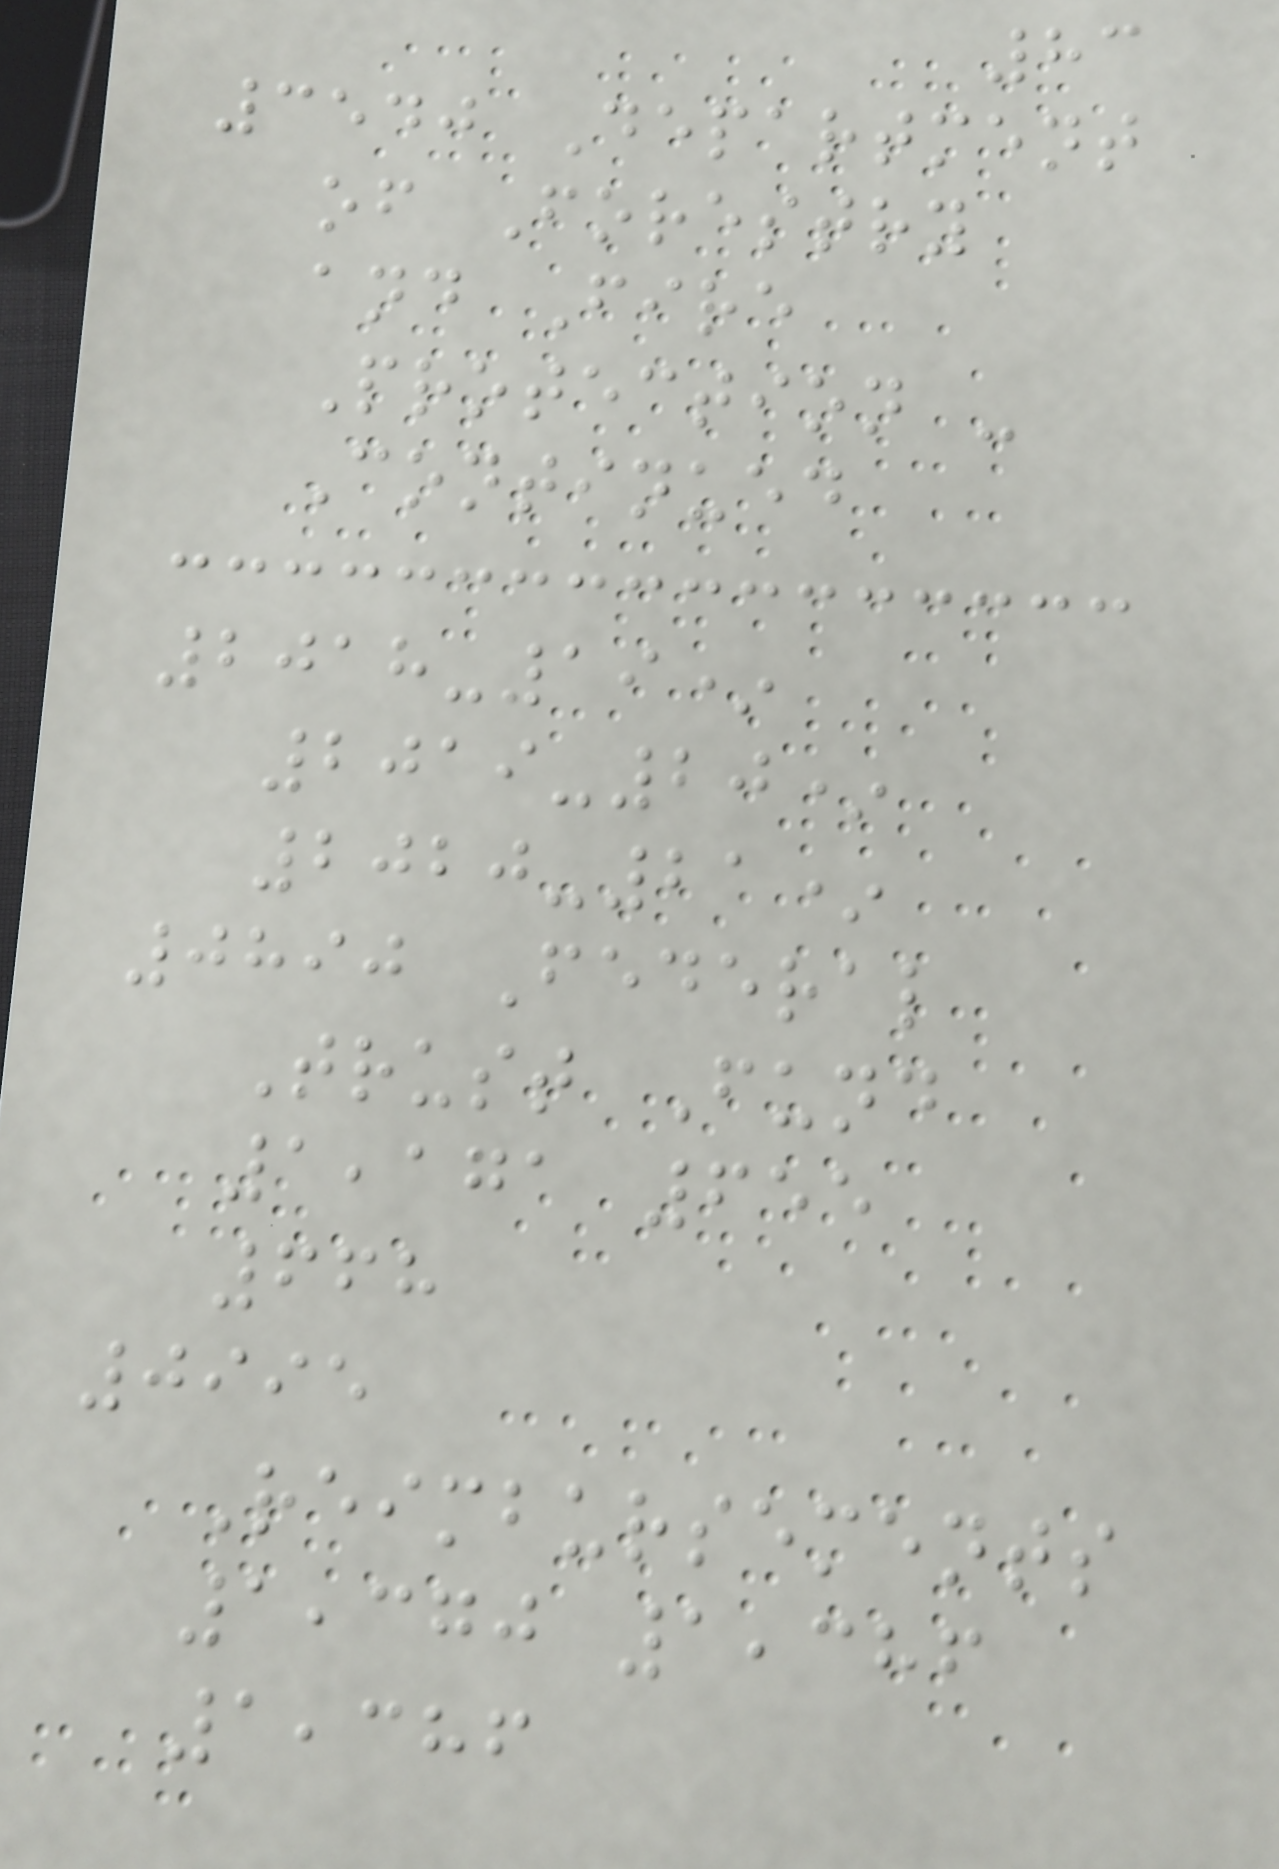83
3540 Department
of Forestry
and Fire
Protection -
Continued
2018-19*
2019-20*
2020-21*
0890 Federal
Trust Fund
1,171 655
668
0995
Reimbursements
1,370 1,386
1,386
